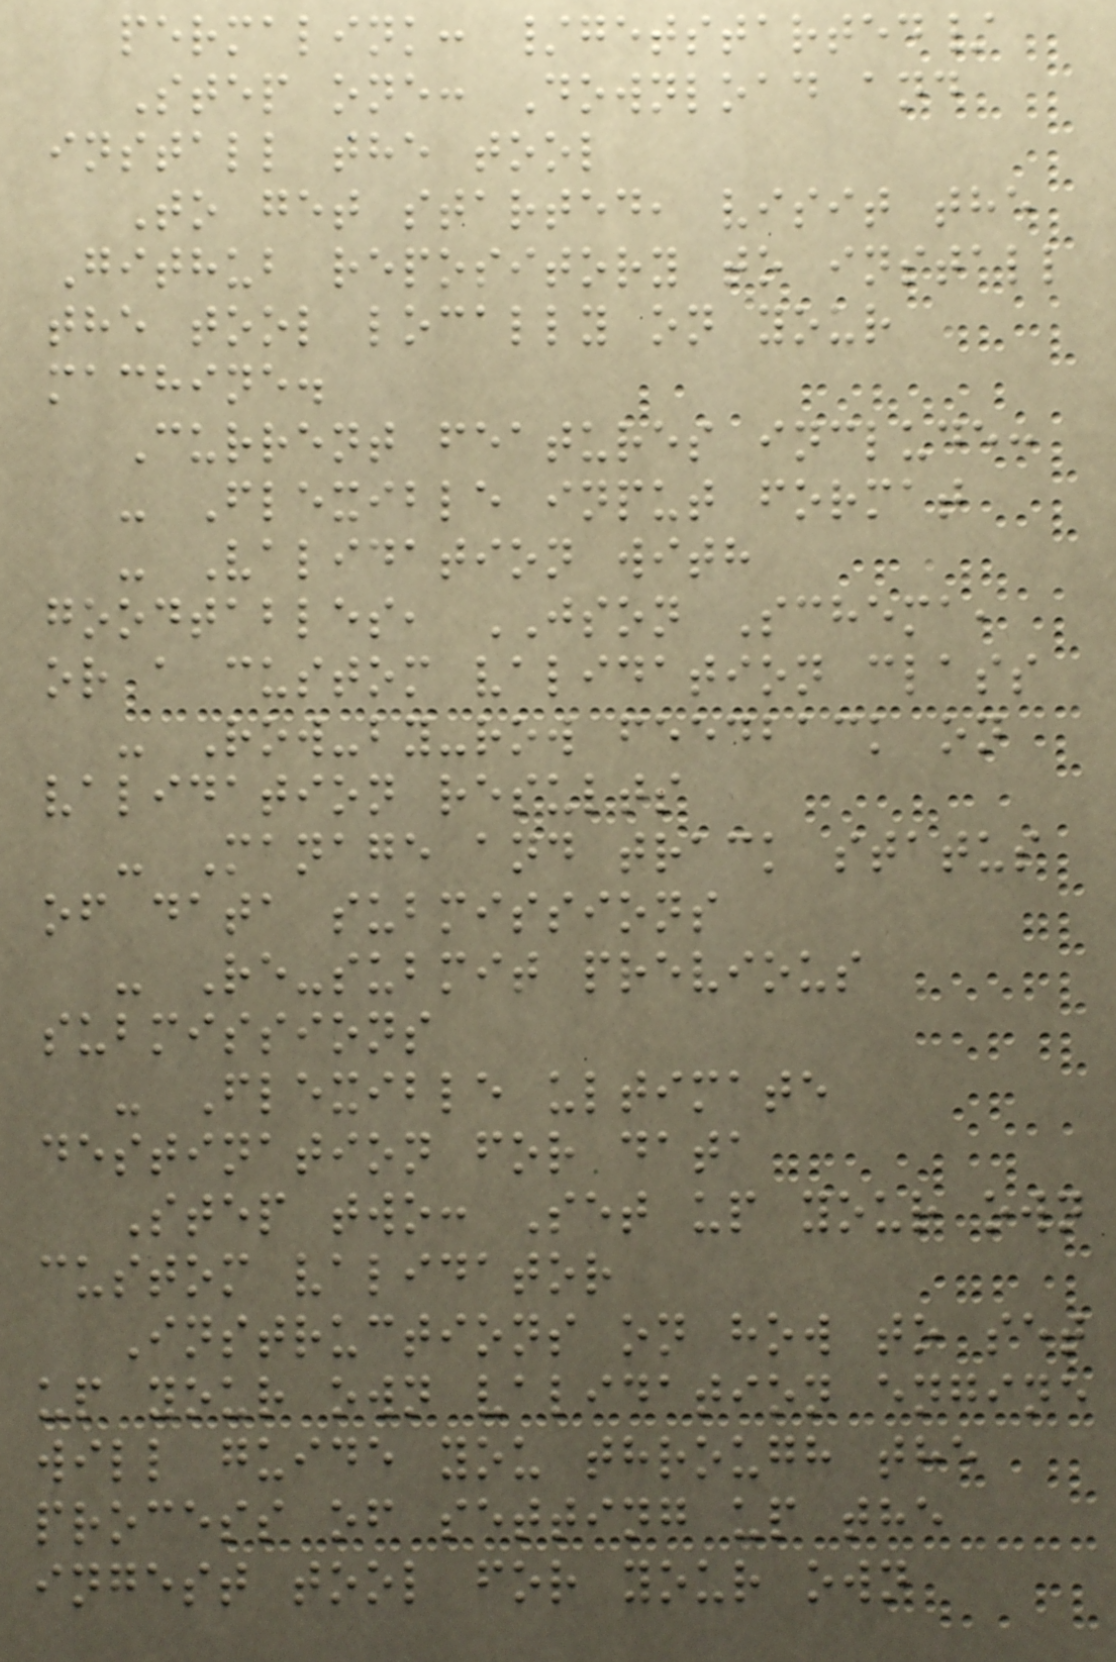permalink: /getstarted/
Step one: Download and
install the tool
To get started, visit the
Github repository to install
the tool locally on your
machine.
Current features include:
- Flexible input format
- Validation with
goodtables, JSON Schema,
or a custom validation class
- Row-by-row feedback on
validation results
- Manage and track status
of data submissions
- Re-submit previous
submissions
- Flexible ultimate
destination for data
Step two: Set up your own
custom validator
Instructions on how to set
up your own validation engine
will guide you through the
process of setting up the
ingest tool for your own
